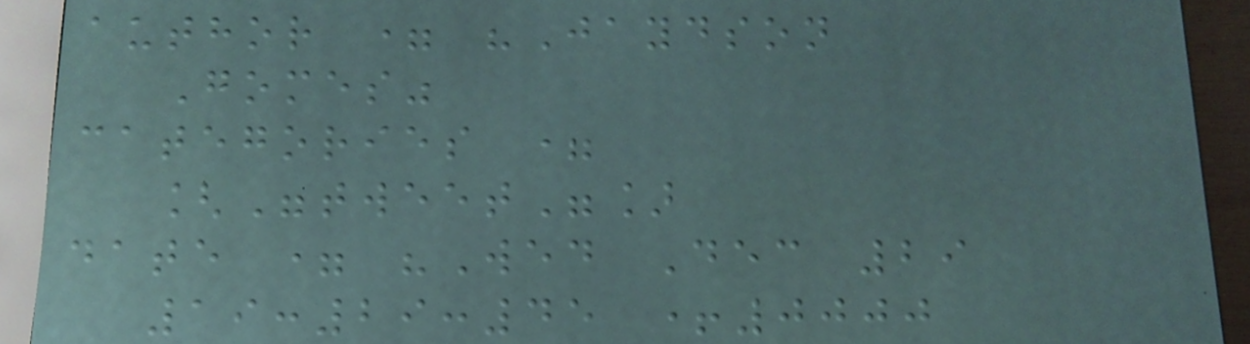author = "Jaydson
Gomes"
categories =
["tweet"]
date = "Wed Dec 29
19:29:45 +0000
